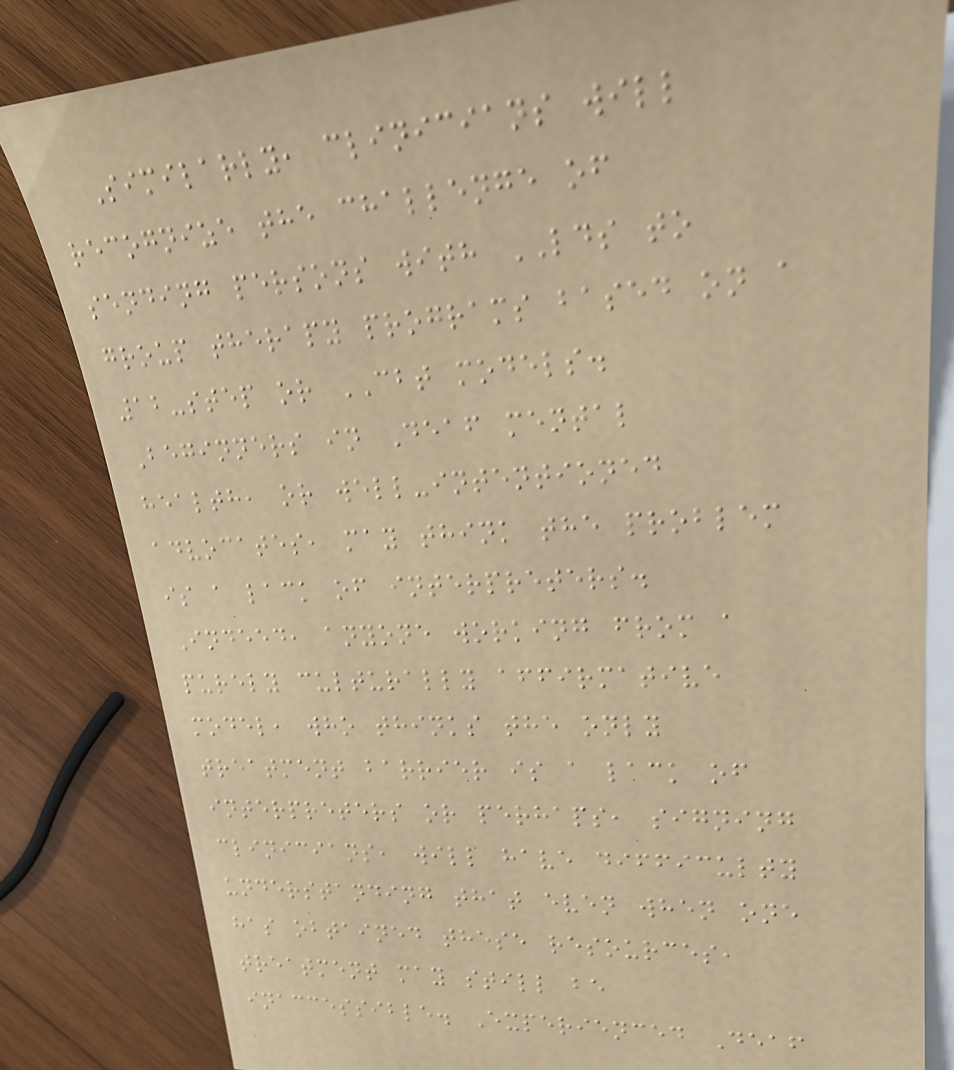Similarly, clinicians will
recognize the challenge of
sending persons with LDS to
group therapy programs based on a
12-step or CBT models.
Beginners in Deaf mental
health, or well-intentioned
advocates, may think the problem
is a lack of interpreters.
Indeed, anyone working from a
purely culturally affirmative
model, who thinks the only
treatment barrier is a lack of
interpreters or perhaps, signing
clinicians, will have difficulty
understanding that even when one
has obtained these resources,
treatment may still be
inaccessible. Experienced Deaf
